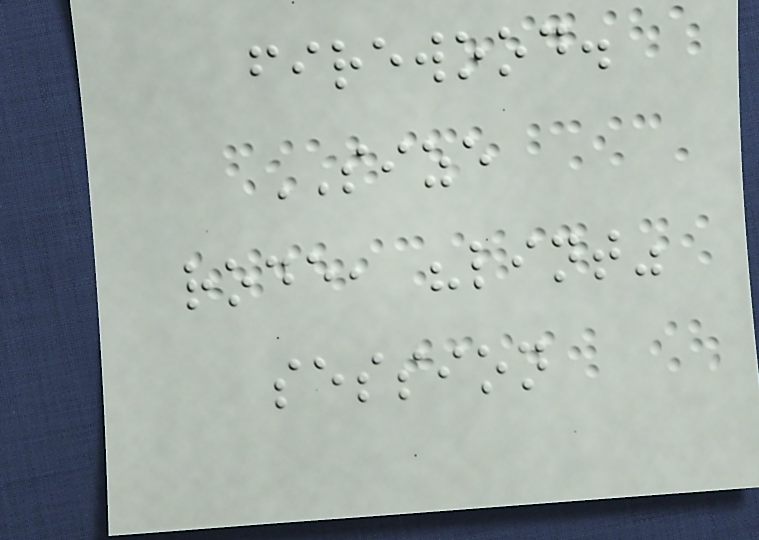firewood.
SIZE
rode, "lint"
session
